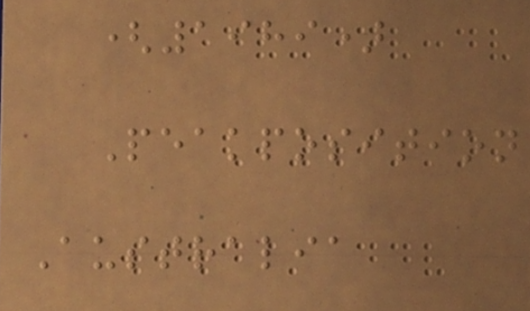(1989)
Peakposition
Australia
